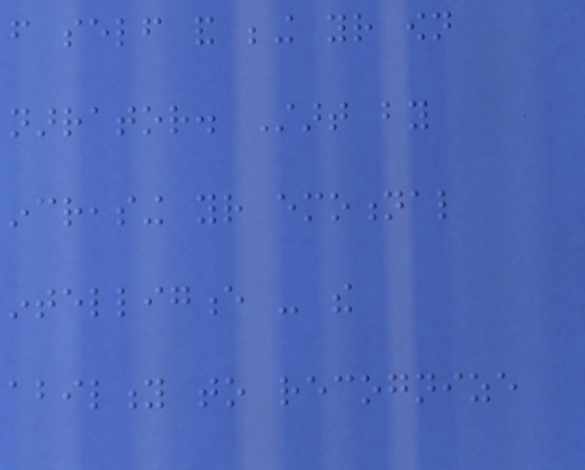from self and being your own
narrator. Start by
increasing your emotional
intelligence - the
ability to recognize
